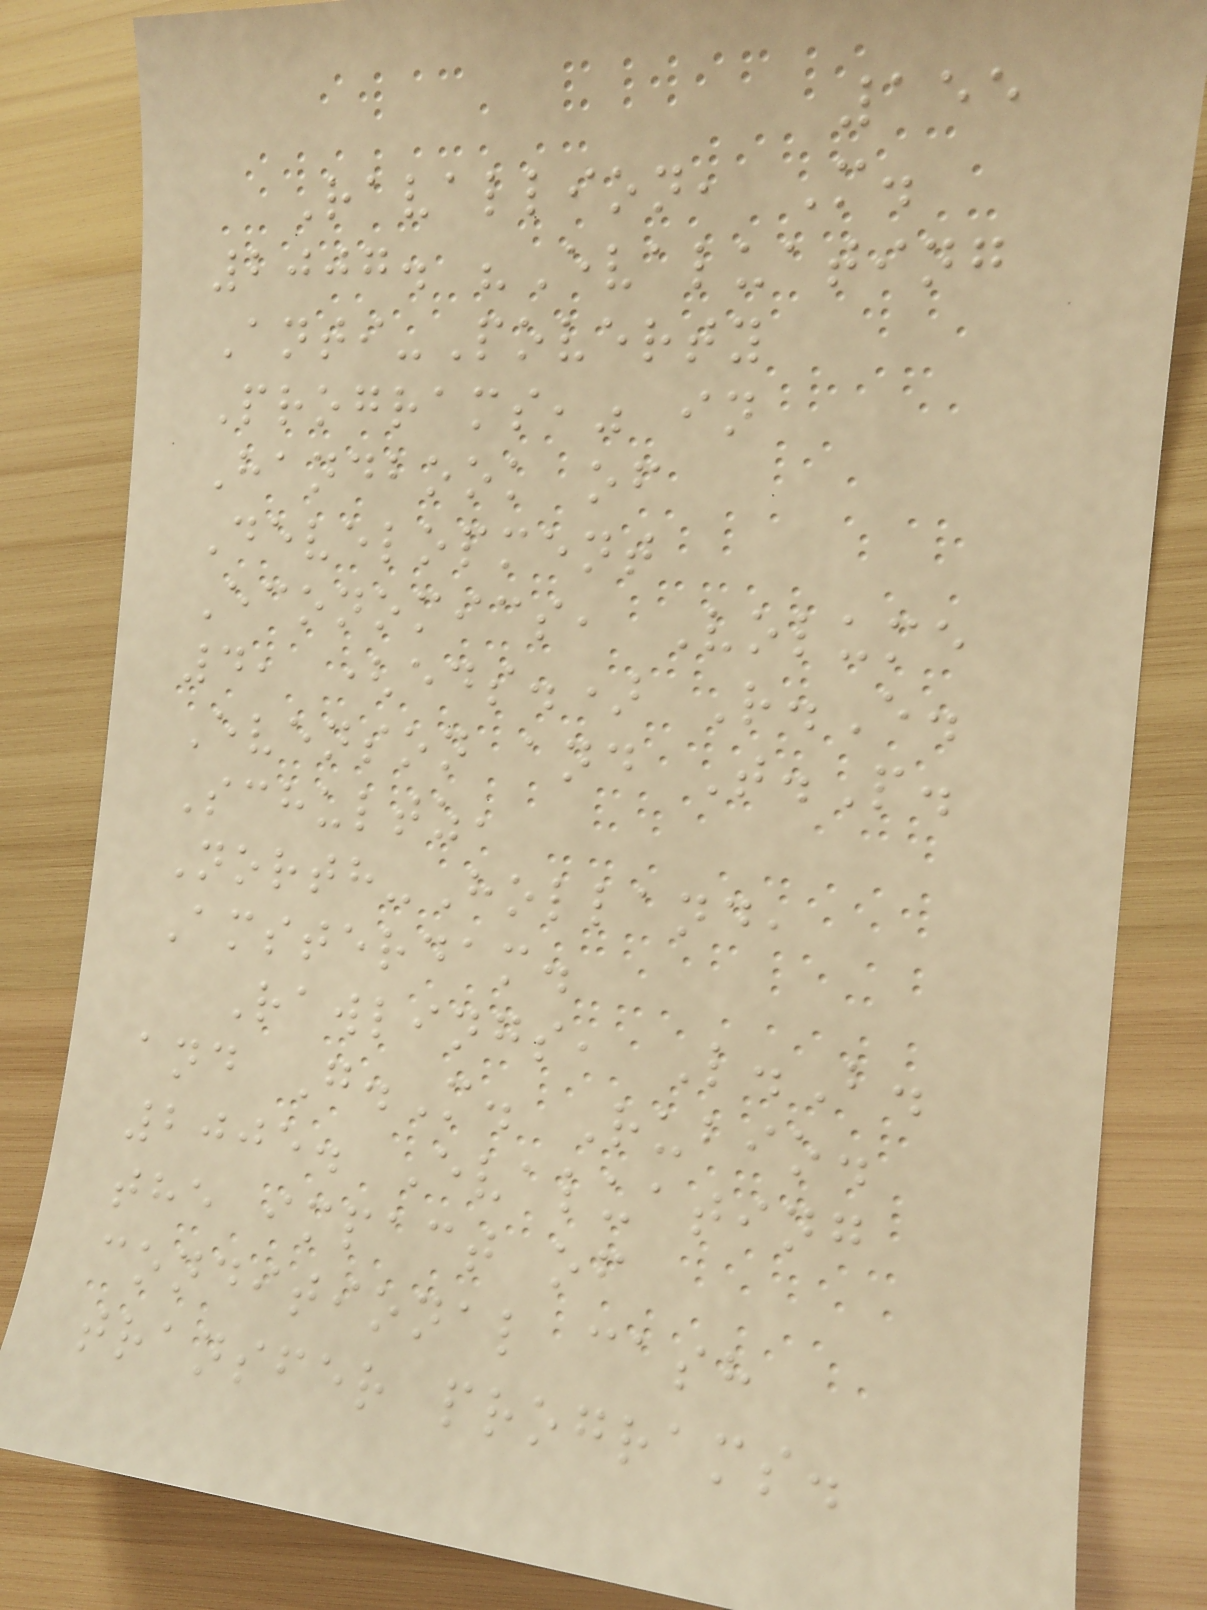155
Ravallion, M.
2007. "Evaluating
Anti-Poverty
Programs," in
Handbook of
Development
Economics, Volume
4, (eds.) R.E.
Evenson and T.P.
Schultz,
North-Holland,
Amsterdam.
Rawlings, L.B.
and G.M. Rubio.
2005. Evaluating
the impact of
conditional cash
transfer programs.
